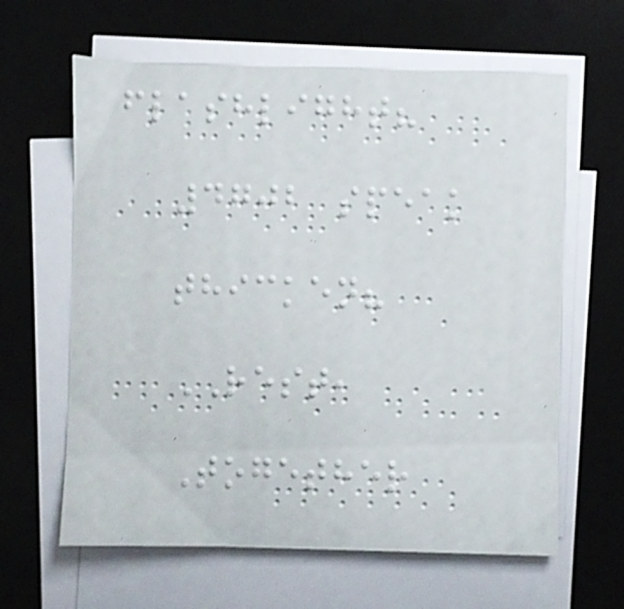flashlight?
4702 speak
thicken?
REST,
Together
